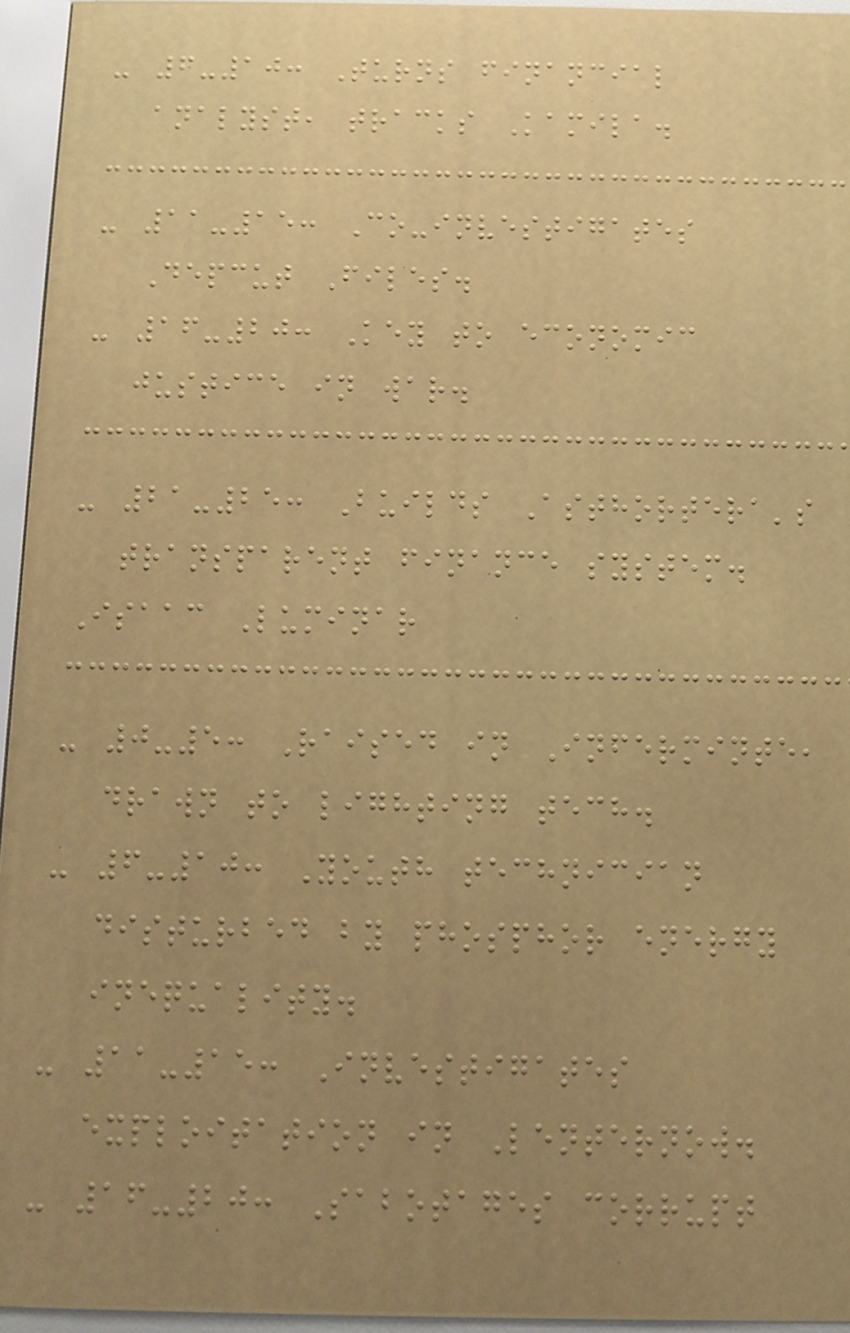- 6-10: Turns financial
analyst, tracks Kamila.
- 11-15: Co-investigates
Depcut Files.
- 16-20: Key to economic
justice in war.
- 21-25: Builds Asthortera's
transparent finance system.
Isaac Luminar
- 0-5: Raised in Inferminte,
drawn to lighting tech.
- 6-10: Youth technician
disturbed by phosphor energy
inequality.
- 11-15: Investigates
exploitation in Lenternow.
- 16-20: Sabotages corrupt
